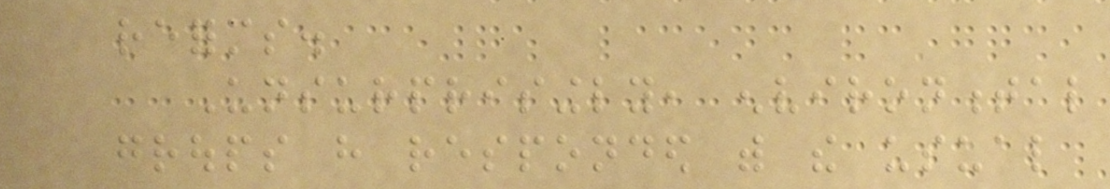reforms.
Unsurprisingly, environmental
groups have responded with the usual
